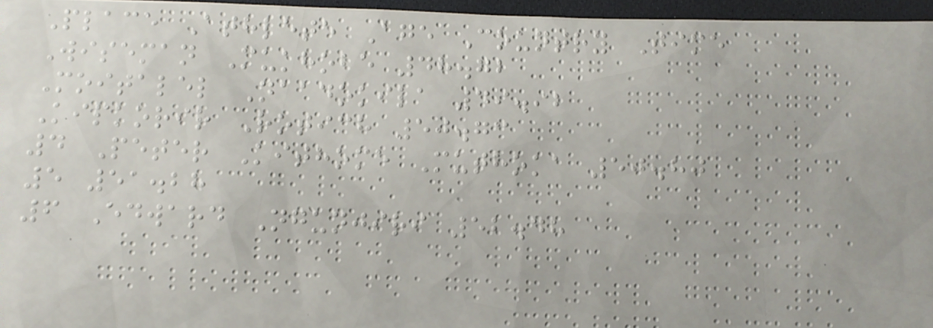Place Athlete Age Country Time
Wiseman Mukhobe 48.72
Moitalel Naadokila 49.92
Kipkorir Rotich 50.73
4 Peter Kithome Muthoka 50.80
5 51.28
6 Edward Ngunjiri 52.48
